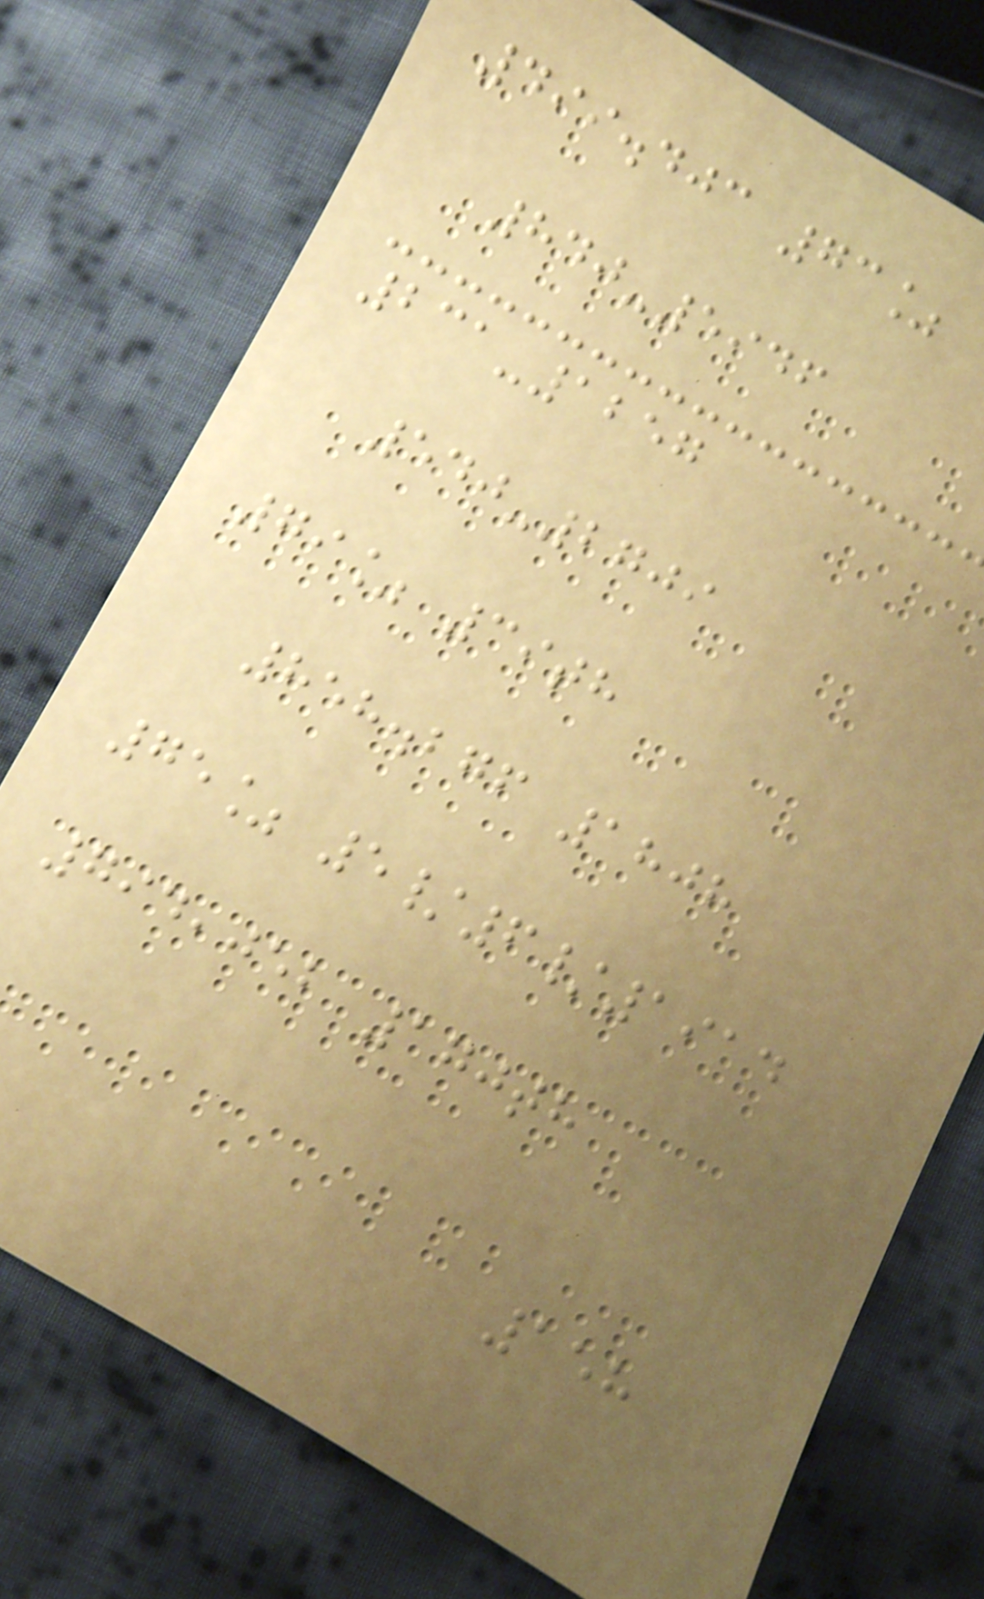499.403 73%
840-5946
231-1257
540-2709
79% 39th
858.276 1808
75% 5/6/1914
794,052 170th
158
